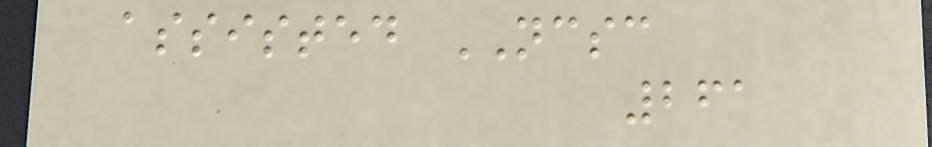assisted NCSC
261
